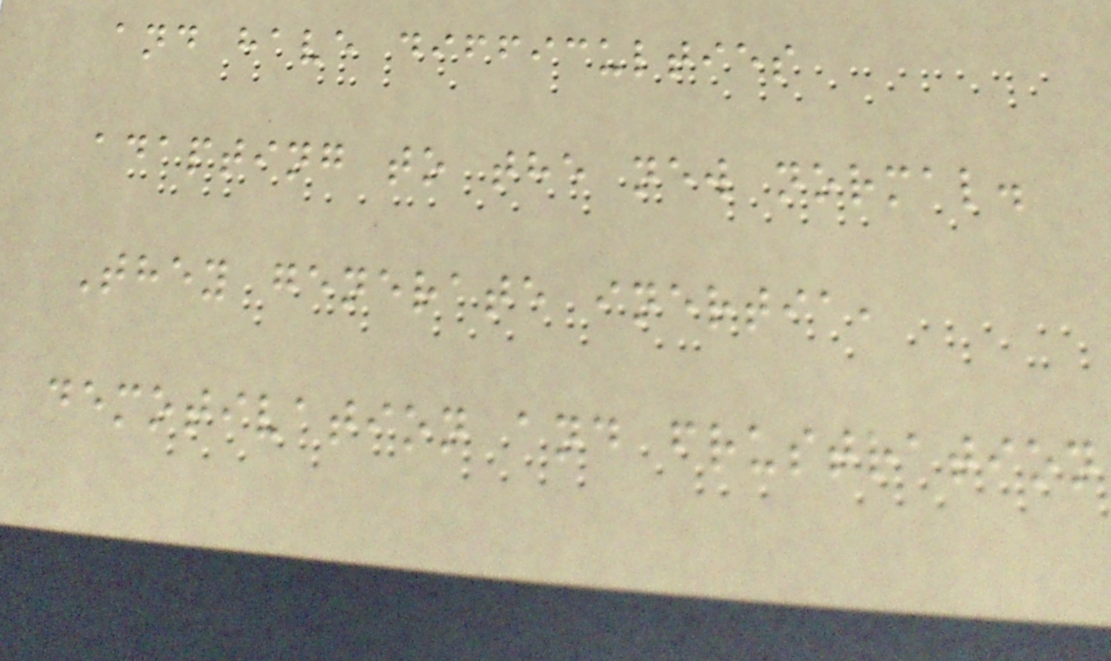and have difficulties
adapting to the new normal.
They generate inertia,
demotivation and frustration
